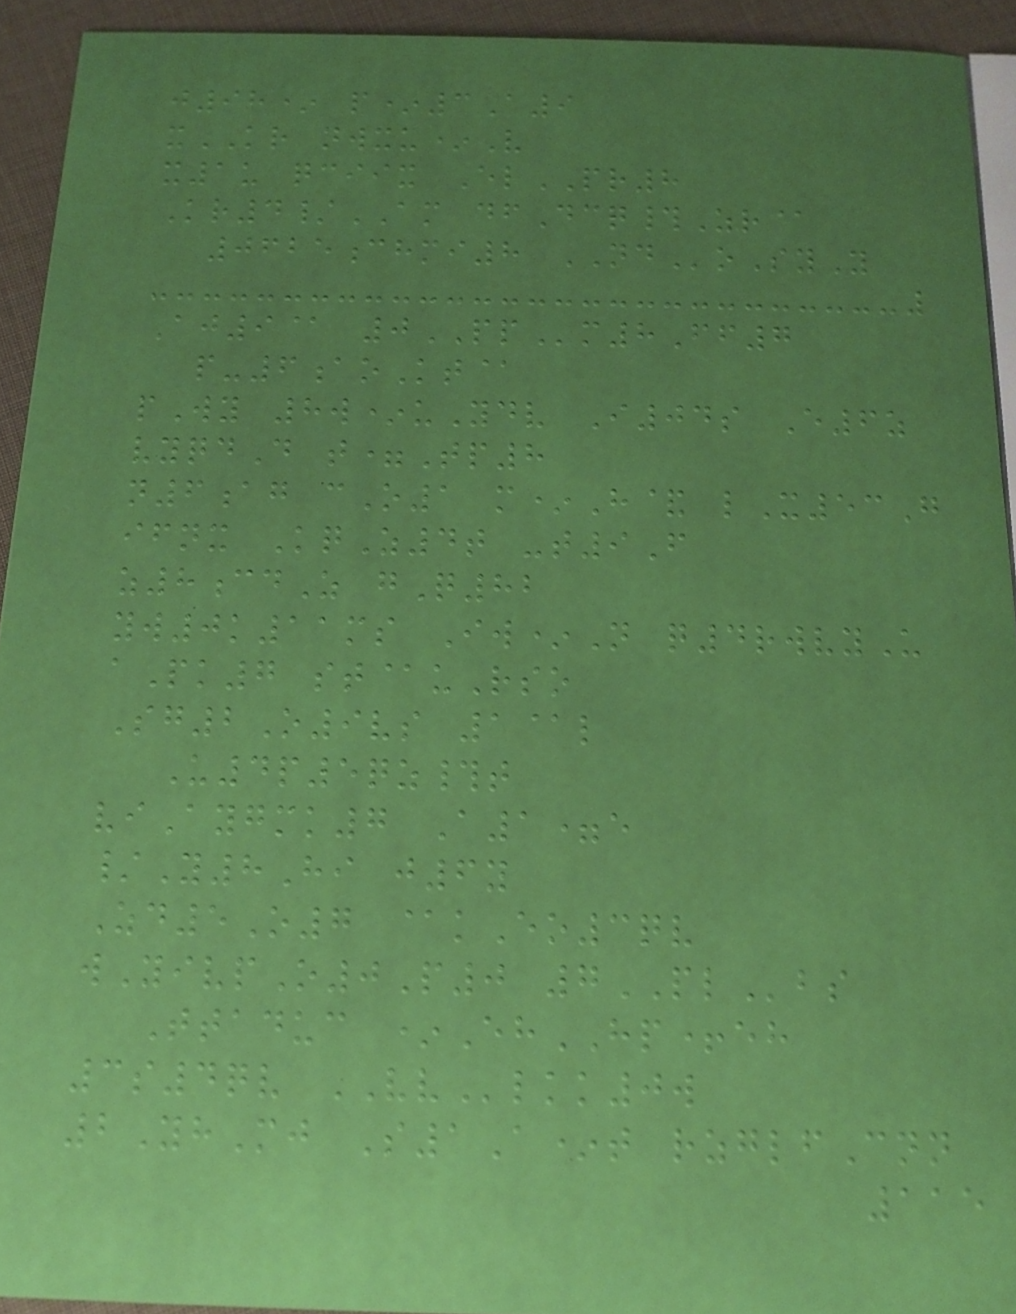j98* p*3A9
xKR nwxu*V
x1u qciix ElPR8
Kr4/AM dfDcq#Zr@
0625chmi8 NDoSyY
Aj9@ 0PPm8Ff7
p-6aoKt@
pWy 8w*uYdv I04s E6z
vyqdD t=Tp8
n6ag cO1 m*H& lX53G
ifnx KqZ4t -t9F
z8cdZ gQ82
yw0k11ms Iw*N q4rwvyU
aPk7 st@uRso
Sg2O9vs 1@l
U4p5qz#t
viAygmk7 A1=e
/Y8Hi j6y
Zd5O7 @kEo3qv
wYivpO0P0 7PLbs
Ttaduc *EhHP+eh
3s4qv VVlkk0w
2YhMj S1A*t rzglfCnn
115
